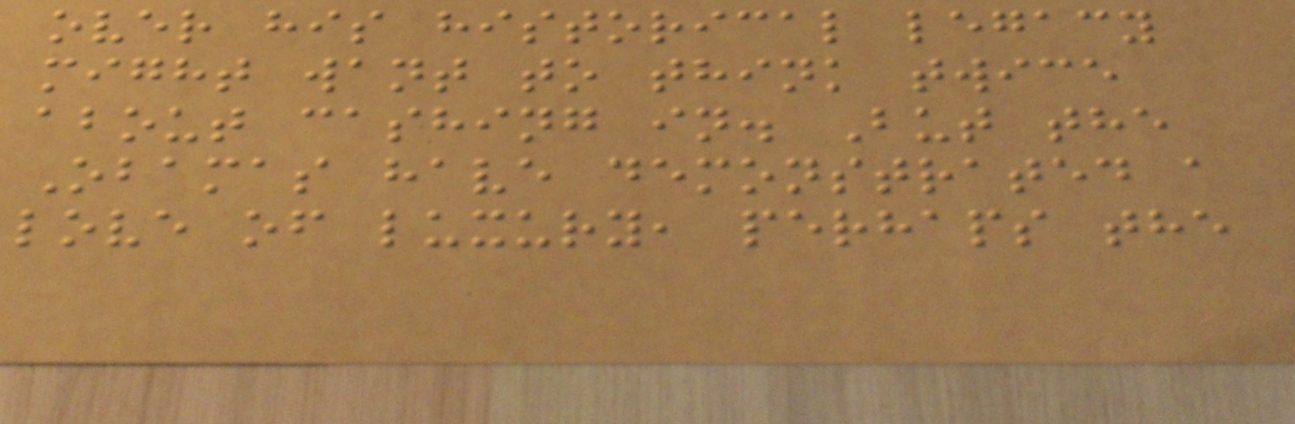over his historical legacy
might want to think twice
about cashing in. But the
Obamas have demonstrated a
love of luxury, perhaps the
